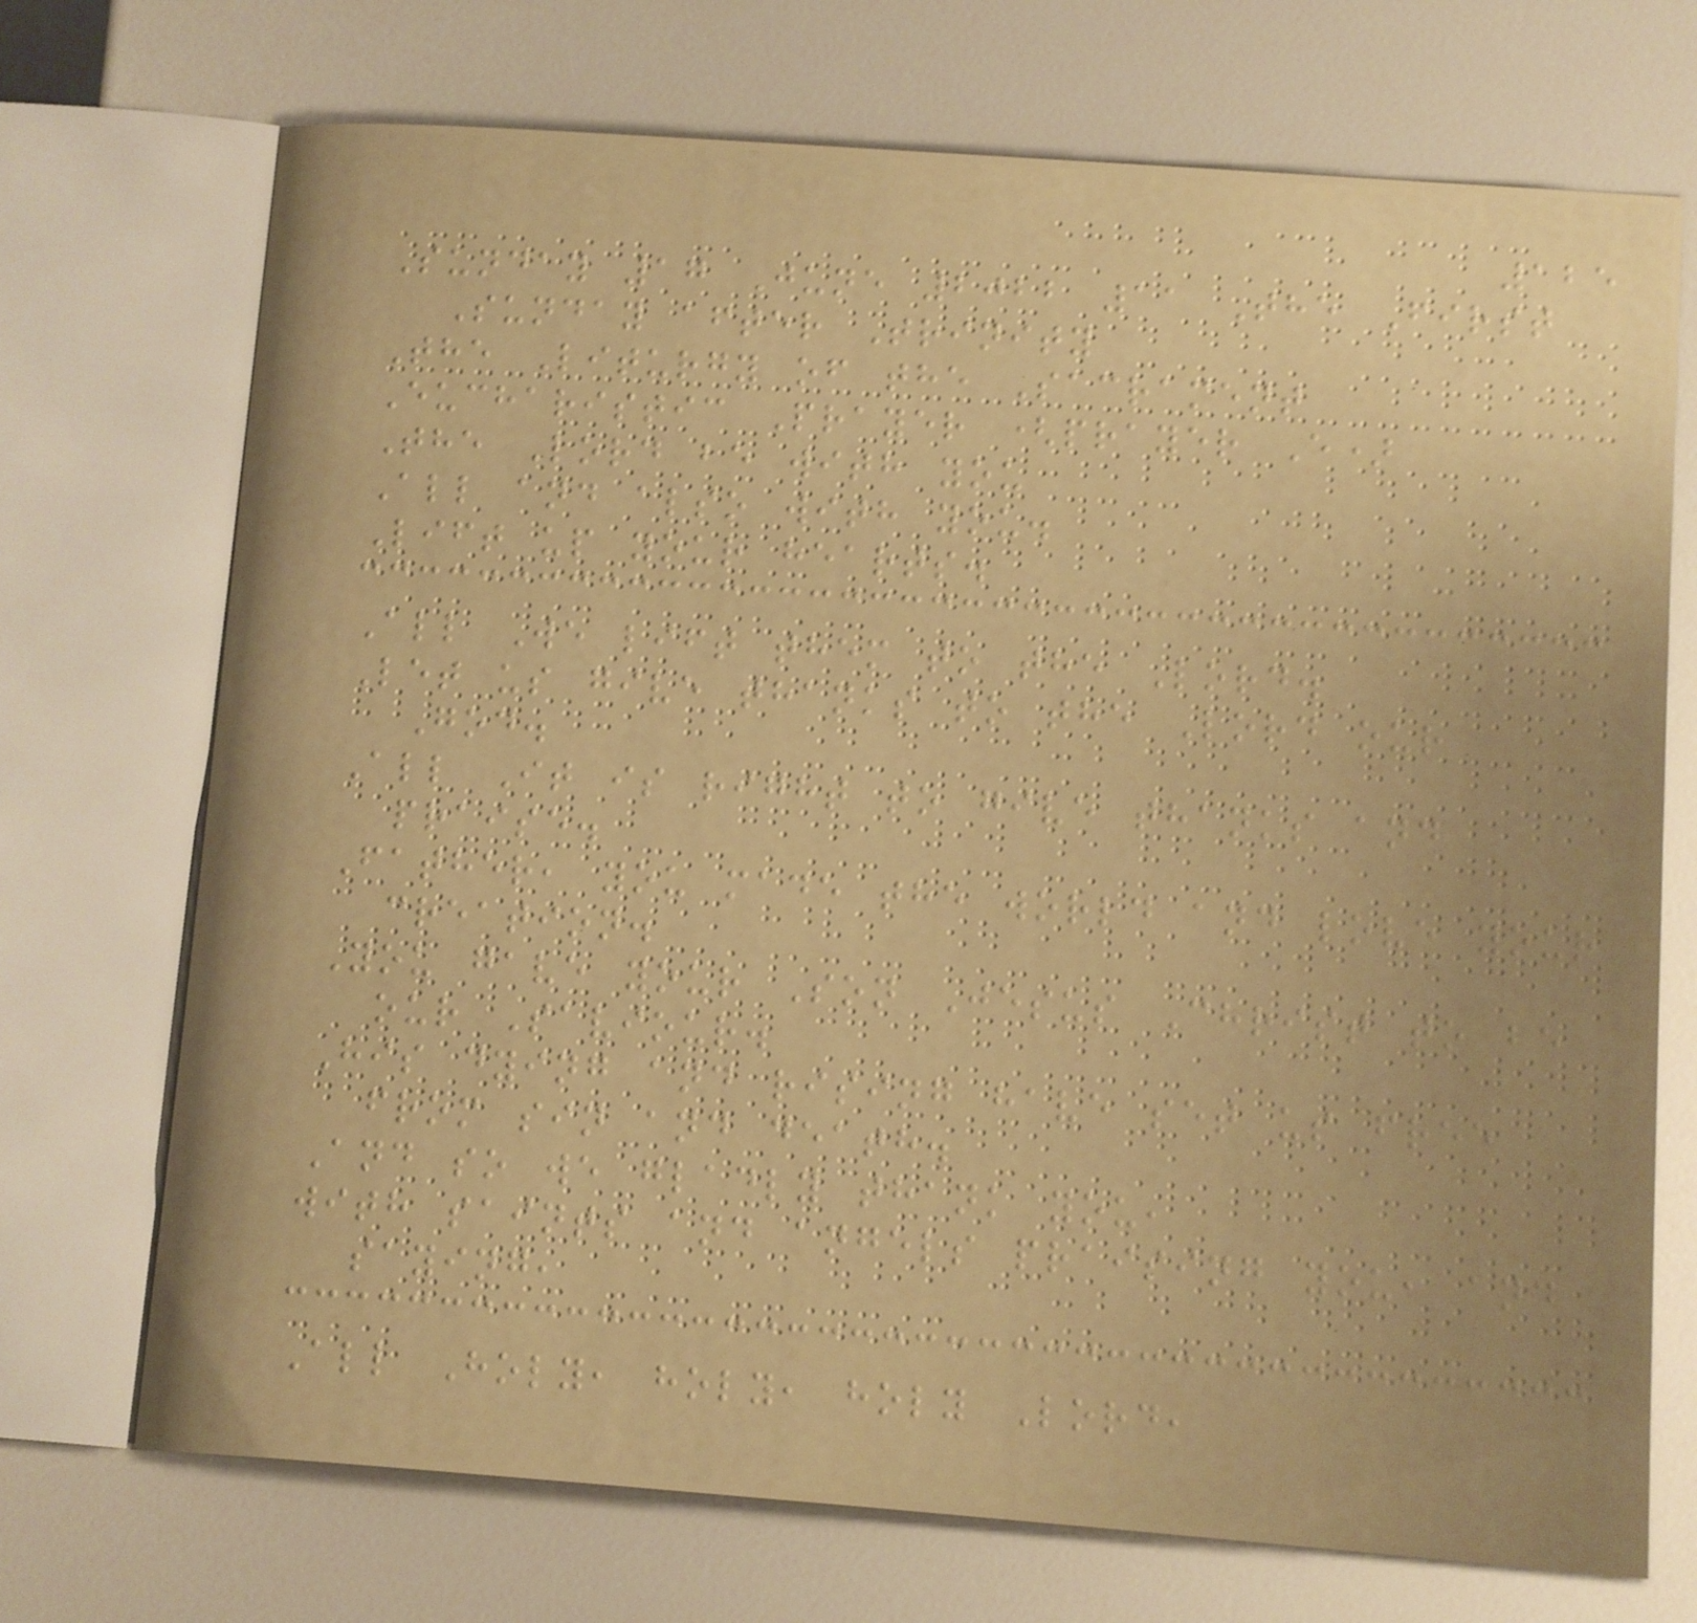125
Sunday 17 June 2022 11 The First
Sunday after Trinity
The Liturgy of the Sacrament
Eucharistic Prayer (prayer E)
The Lord be with you
All and also with you.
Lift up your hearts.
All We lift them to the Lord.
Let us give thanks to the Lord our
God.
All It is right to give thanks and
praise.
Father, you made the world and love your
creation.
You gave your Son Jesus Christ to be
our Saviour.
His dying and rising have set us free
from sin and death.
And so we gladly thank you,
with saints and angels praising you, and
saying,
All Holy, holy, holy Lord,
